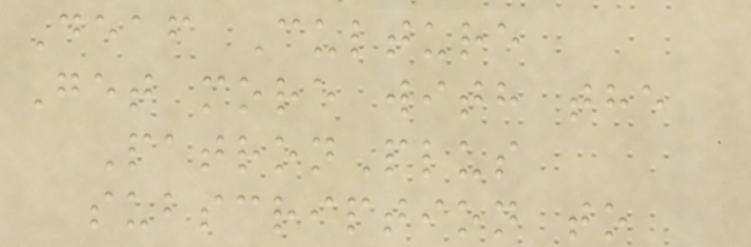Deaf Culture
Get more with the
PatronPlus
subscription to
